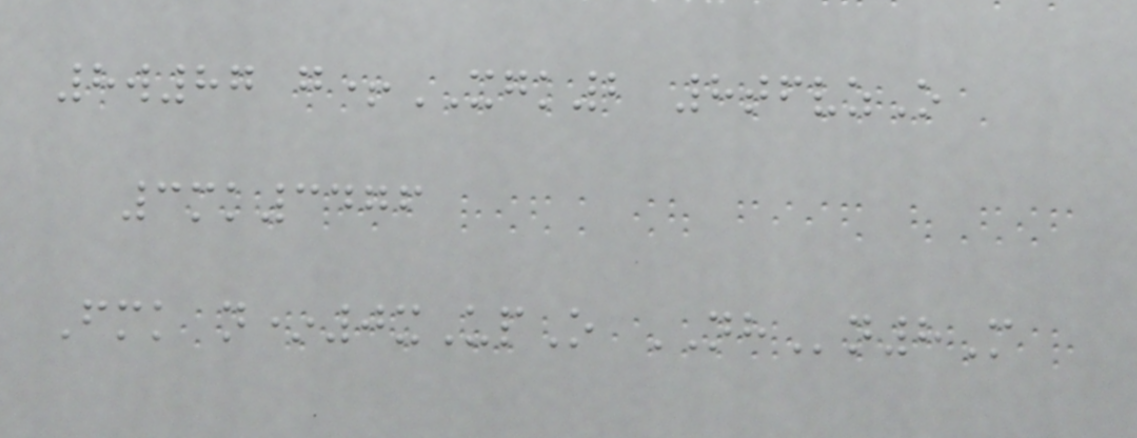8w87 g+XGK2 8tfvzO
3mk3476
Fmk n*0xUpO NHn8M
